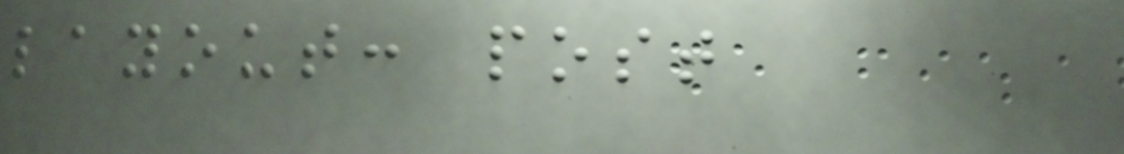layout: post
